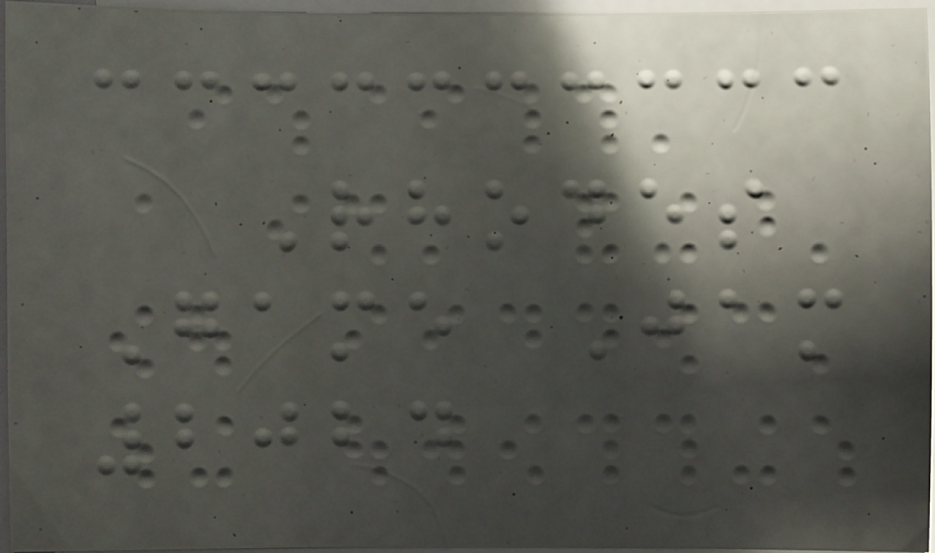Rhodes
Game Jam
2024
